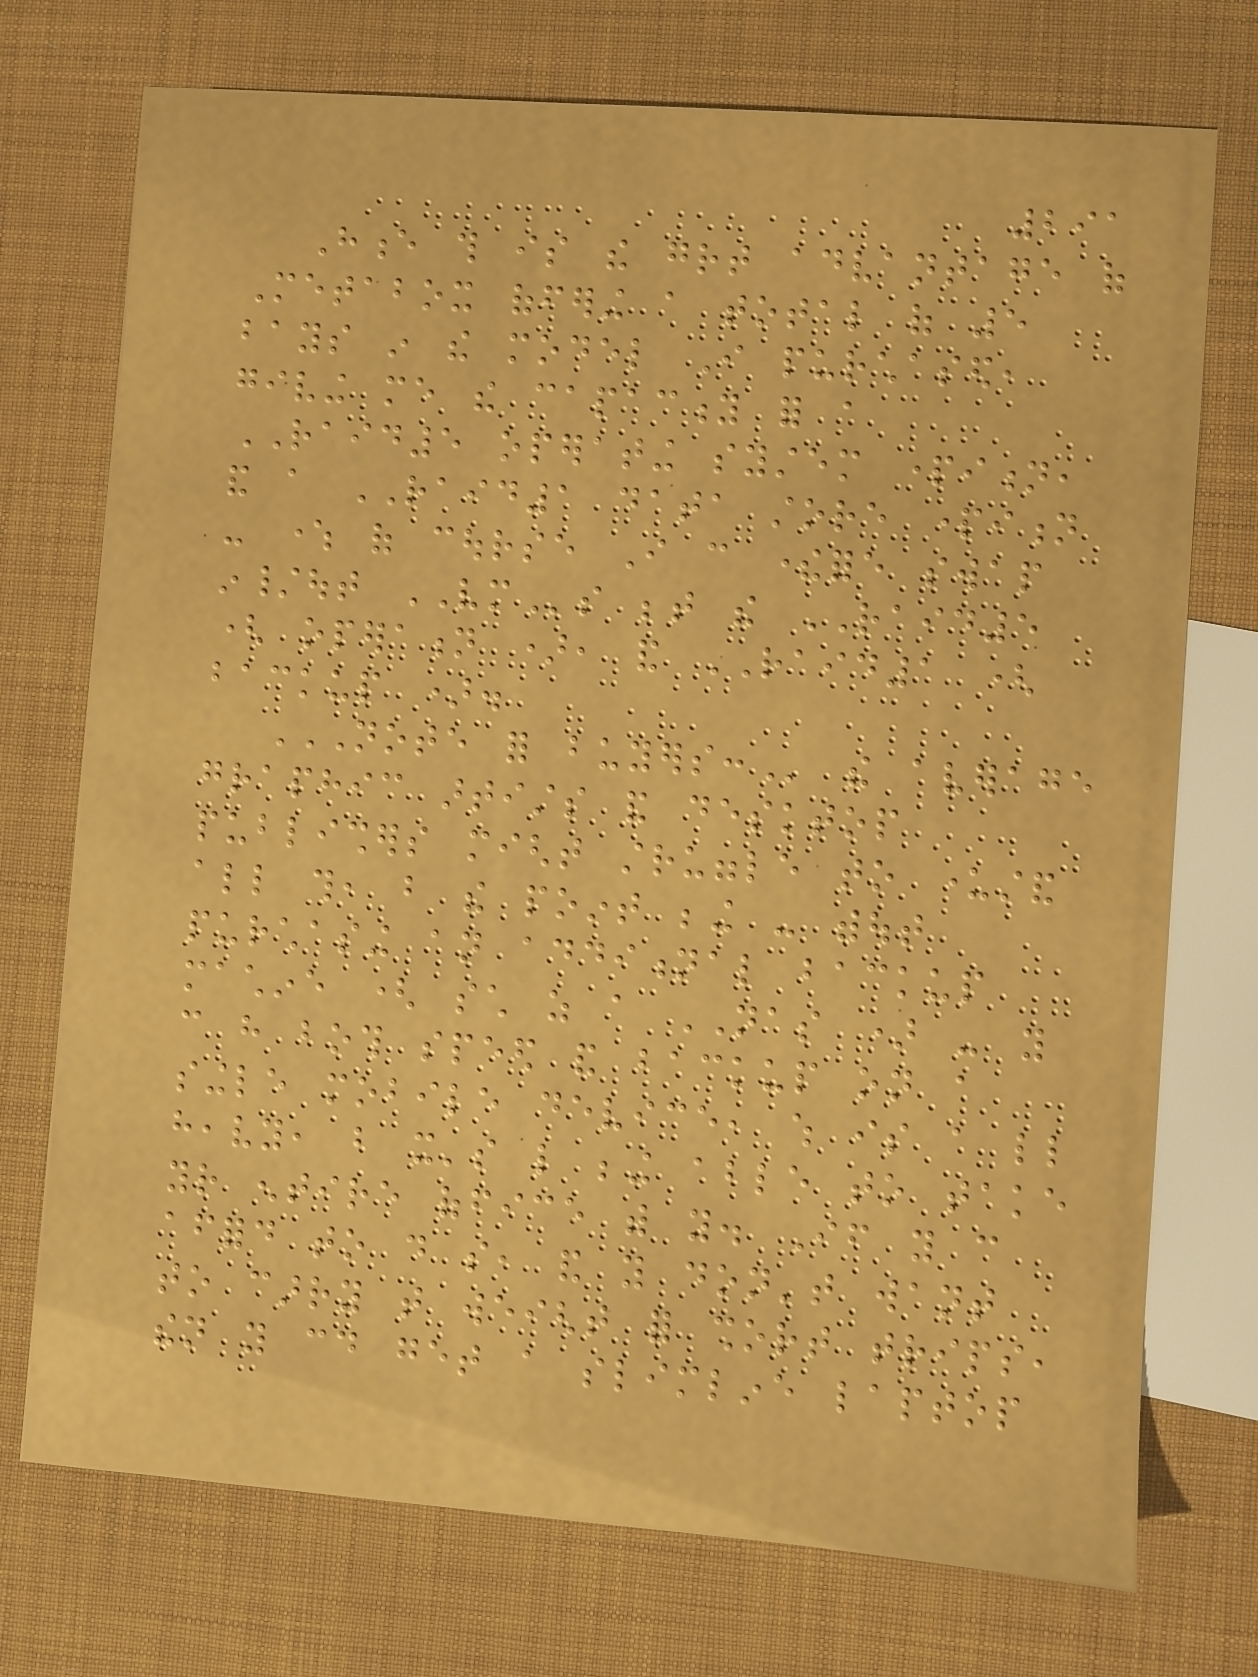291
Hence this is the great advantage of
Metabox offering a total of 5
bays in the model I purchased,
giving me the capacity for a
RAID5 operating system partition,
and a RAID1 data store partition
- where of course I can therefore swap
in/out VMs between the RAID5
( operation ), and RAID1 (
backup ).
NOTE FOR BUYERS: the average
graphic artists and desktop
publishers might struggle to understand
all this, but the point being - without
purchasing an additional backup
machine ( such as a NAS ) - you
can have both speed and backup on a
single mobile device, which is a little
heavy, but it's like being able to take
your entire office with you. If you can
afford to do so, and you don't want
to carry that weight for short trips,
then you could get a slimline laptop
